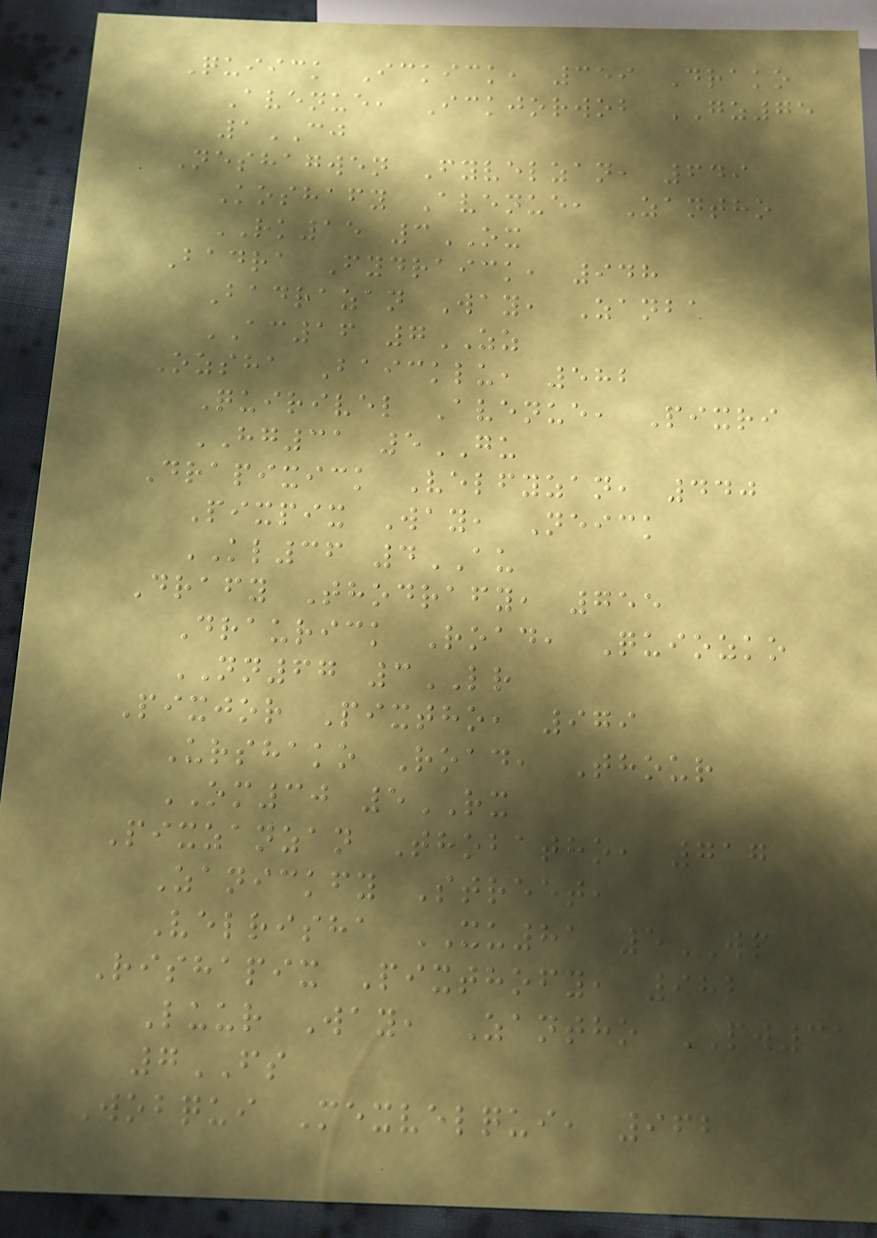Quiick Ickick, 359 Drako
Avenue, Ickjorwob GZ75
1CJ
Neshagwen Fyvelzan, 649
Koshafy Avenue, Zantho
RK15 3OX
Badra Fydraick, 948
Badrazan Way, Zanba
AC16 7ZZ
Ozsha Baicklu, 582
Quirivel Avenue, Pixri
HG31 5GU
Drapixick Velfyzan, 440
Pixpix Way, Neick
KL36 4AU
Drafy Thodrafy, 755
Draurick Road, Quiozko
NN67 3LR
Pixjor Pixtho, 979
Urshako Road, Thour
OM30 5RX
Pixzanzan Thobatho, 717
Zanickfy Street,
Velrisha XU81 5WP
Rishapix Pixthofy, 982
Luur Way, Zantho PW31
7FS
Wobqui Mexvelqui, 962
